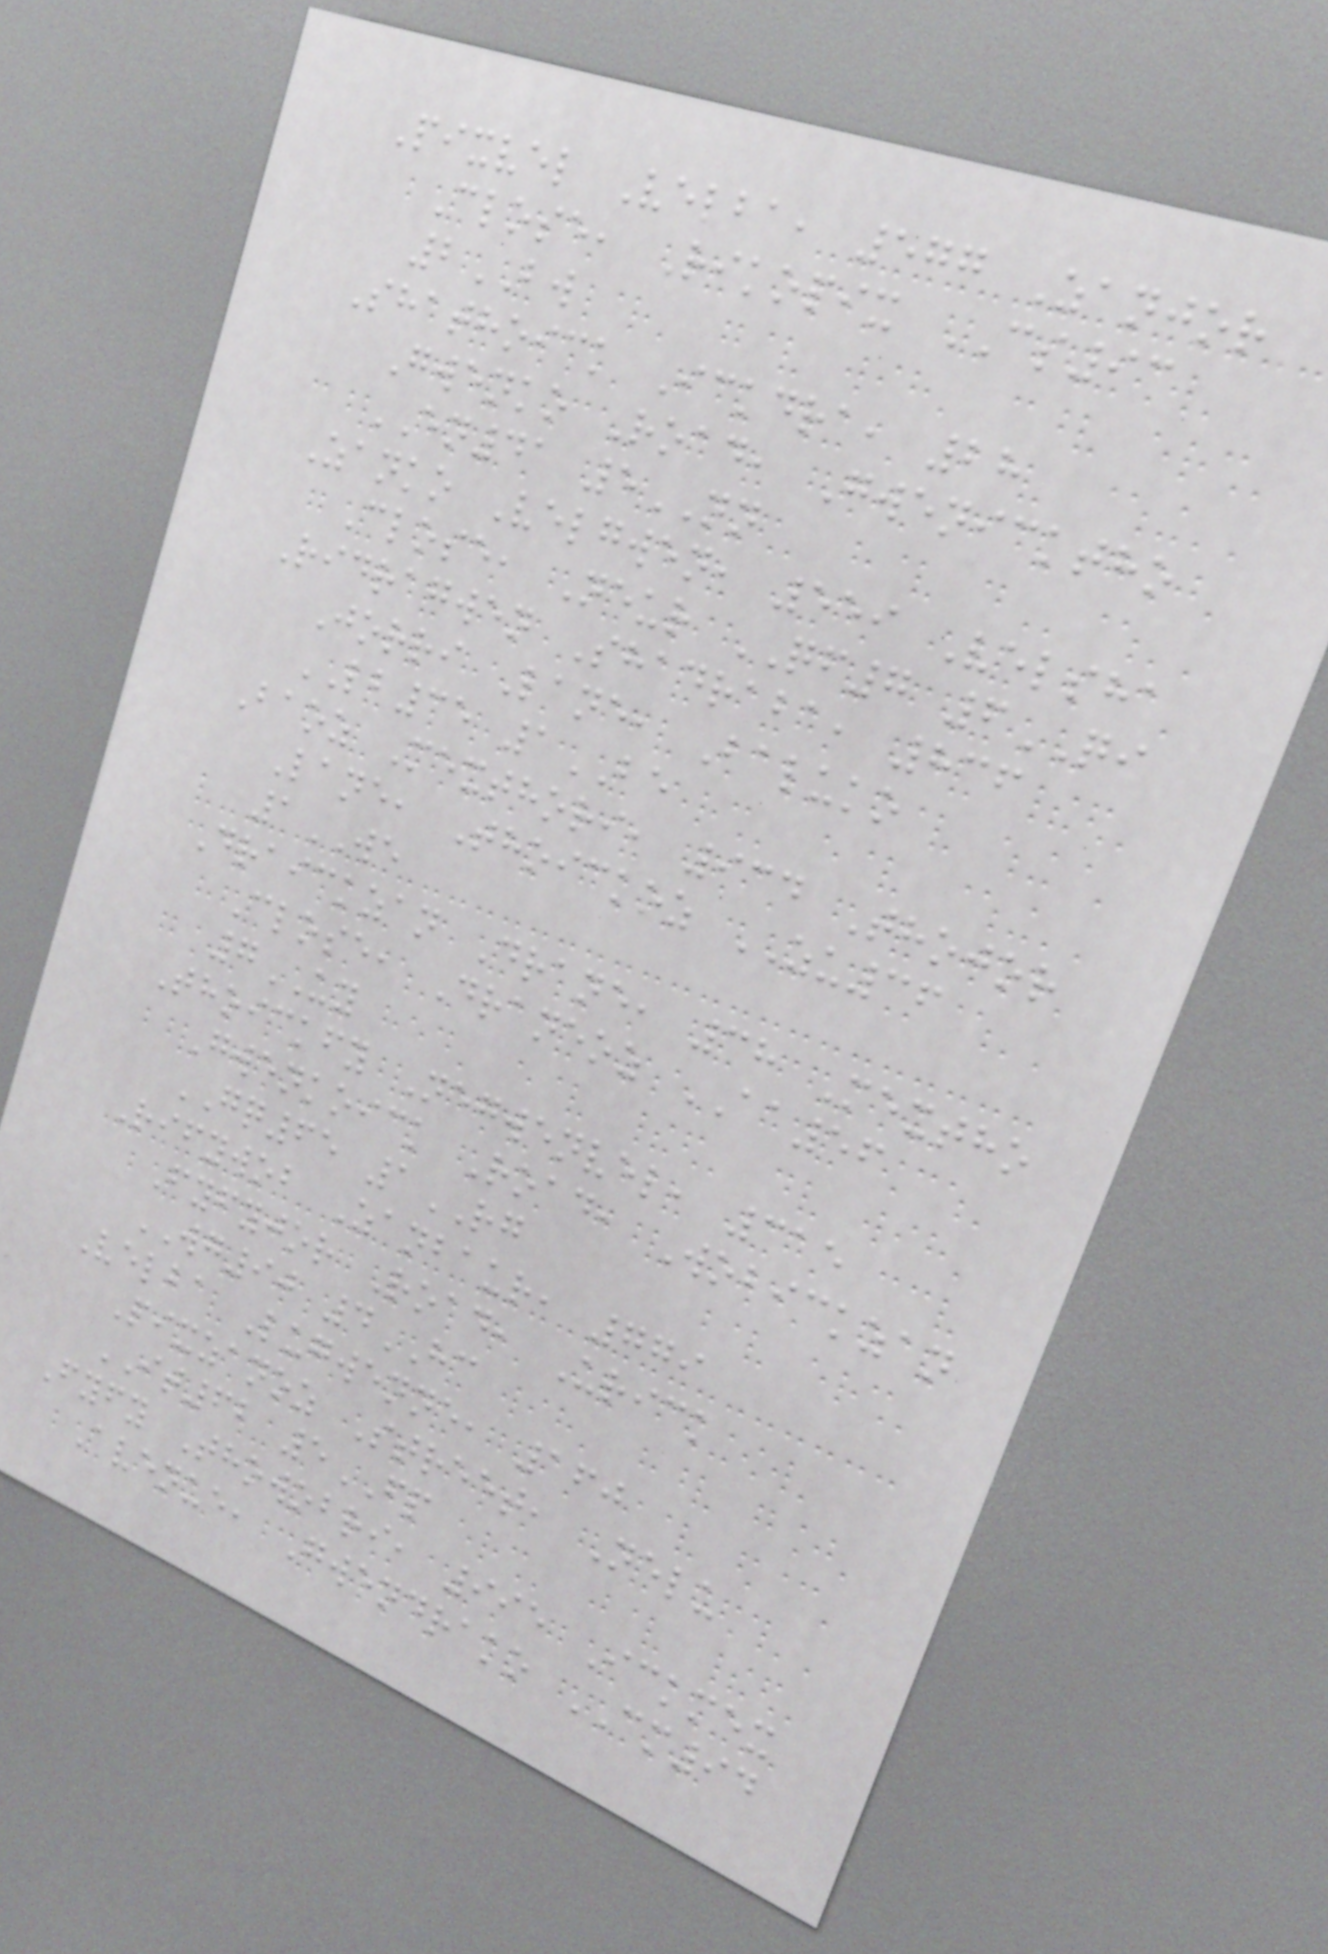Pixvel Velba, 577 Zanjor
Close, Rikopix CS93
2BW
Shathoick Ickdra, 28
Gwenko Road, Gwenicktho
EN41 5NN
Zanko Velgwen, 559 Velsha
Close, Neur QF7 6QI
Ridragwen Shadraba, 836
Jorri Lane, Baluko
LB35 1BE
Baoz Mexthori, 934 Thojor
Lane, Thoickoz ZU36
1WE
Draickzan Drane, 38 Mextho
Close, Draneoz AA56
7UY
Thoickfy Negwenvel, 315
Gwenkoick Road, Wobickzan
GQ65 1RG
Rifywob Zanbaur, 779
Fyfyjor Road, Urick
WG90 4HC
Velba Lugwenne, 160
Pixzanoz Street, Nelu
IT62 5FP
Fyfy Thowobri, 995 Ickmex
Avenue, Gwendrako CM94
